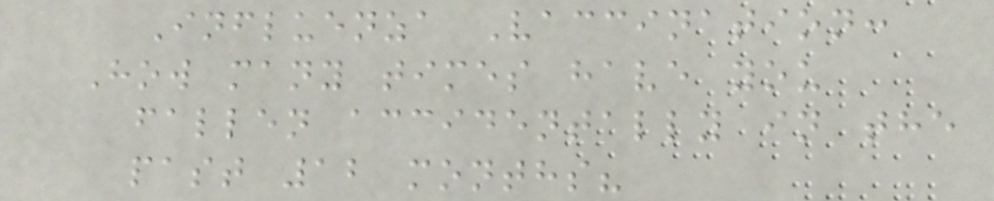Influenza Vaccination:
How many times have you
fallen accidentally in the
past 12 months?
